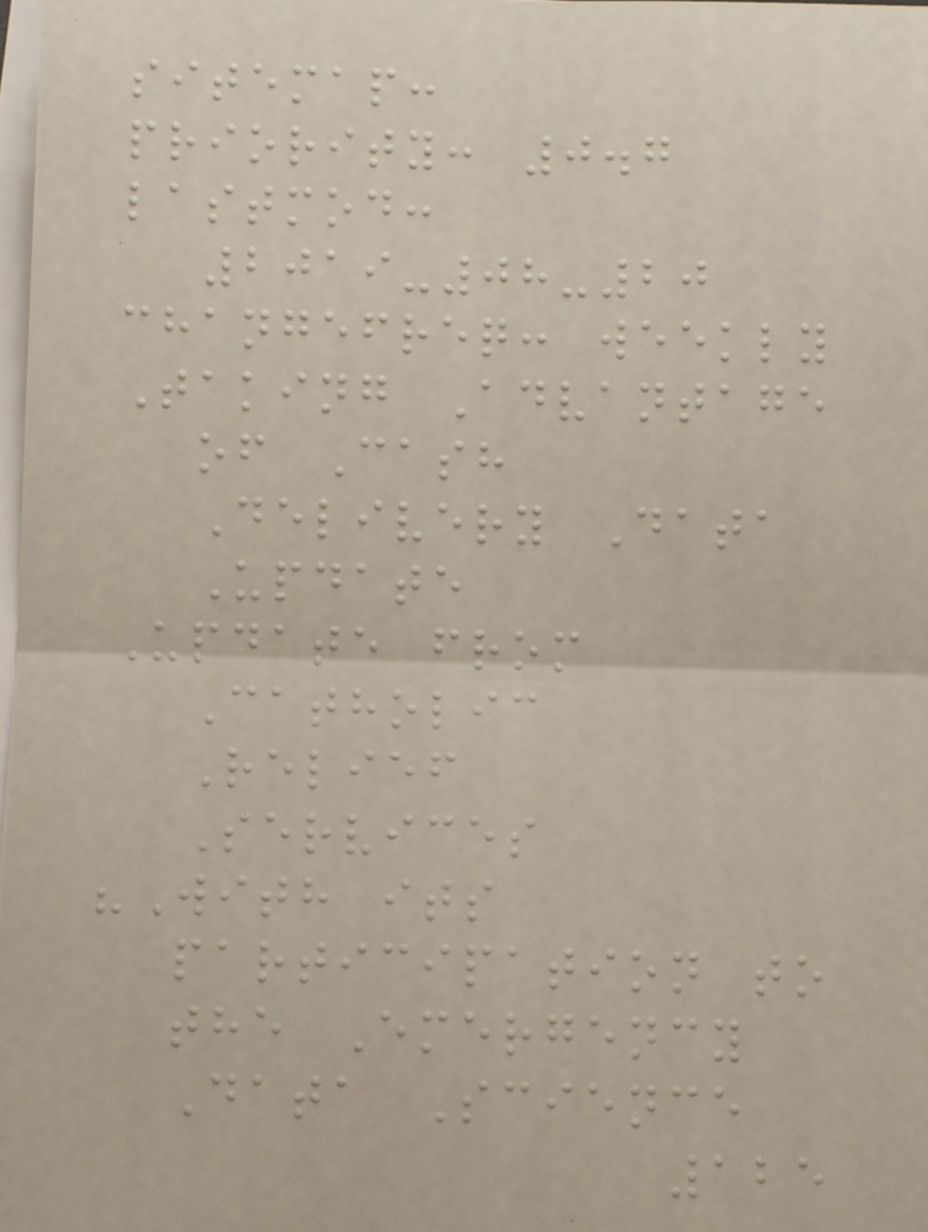sitemap:
priority: 0.7
lastmod:
2019-08-20
changefreq: weekly
Taking Advantage
of Cash
Delivery Data
Update
Update from
Catholic
Relief
Services
"With its
participation to
the Emergency
Data Science
125
